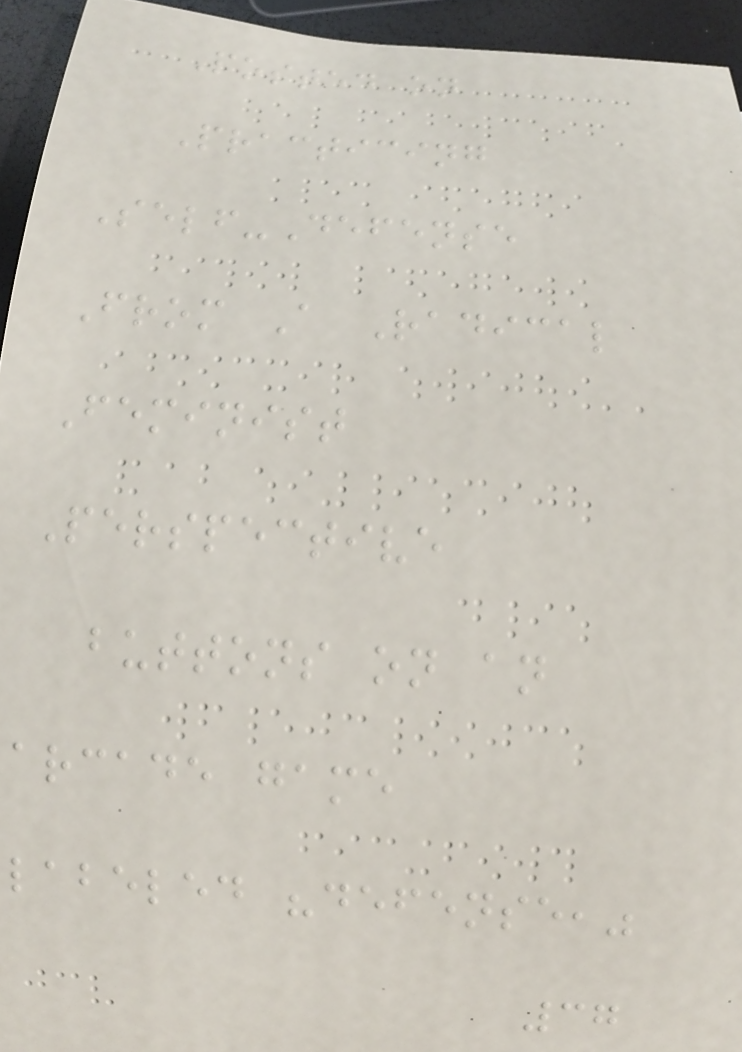Posted on
Practicing
Self-Defense
From A Radical
Feminist
Perspective
buttons on an
arcade game
labeled "defense,"
37
